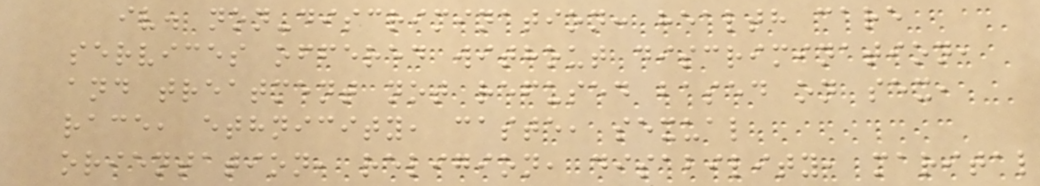iv. non-discrimination: health care
services offered without discrimination,
and treatment not refused based on sex,
race, ethnicity, caste, sexual
orientation, religion, disability, marital
